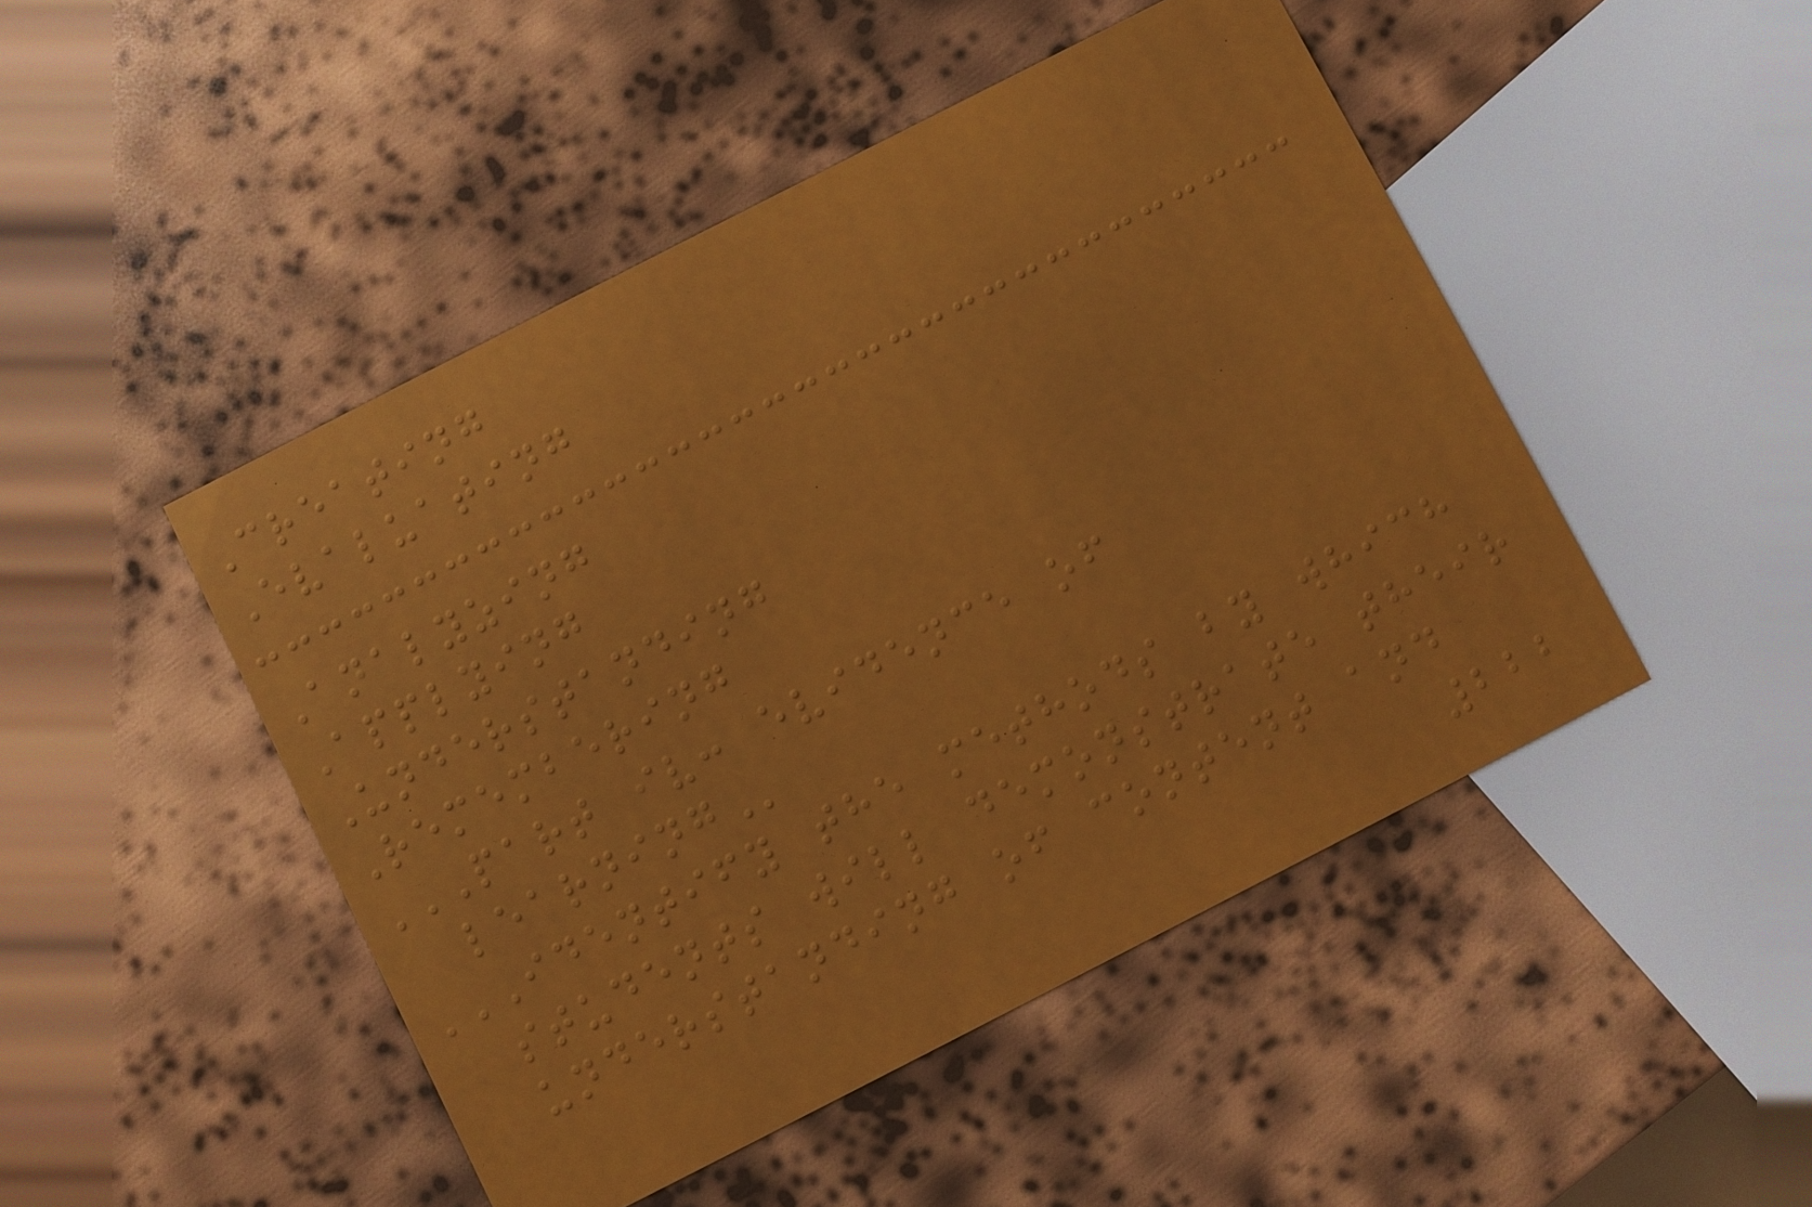Creating
Evaluating
Analyzing
Applying
Understanding
Remembering
PART IV: EVIDENCE OF
LEARNING
IDENTIFY THE METHODS BY WHICH
STUDENTS WILL DEMONSTRATE THEIR
UNDERSTANDING OF CONTENT AND
222
